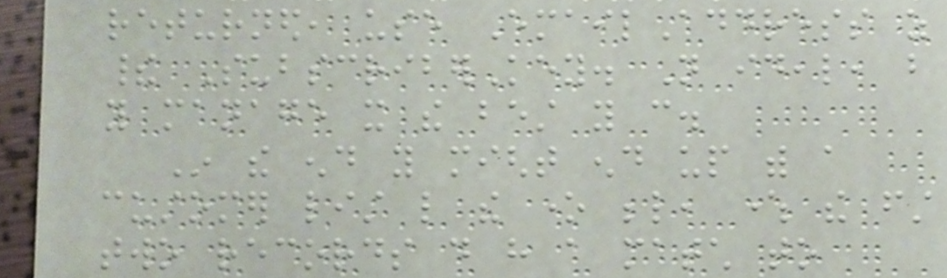returned, use EmailAddress as
their SubscriberKey. Not ideal, but
you manage it the best you can.
In the end you might end up with a
customer list like the one below, where the first
two records do have a match to
